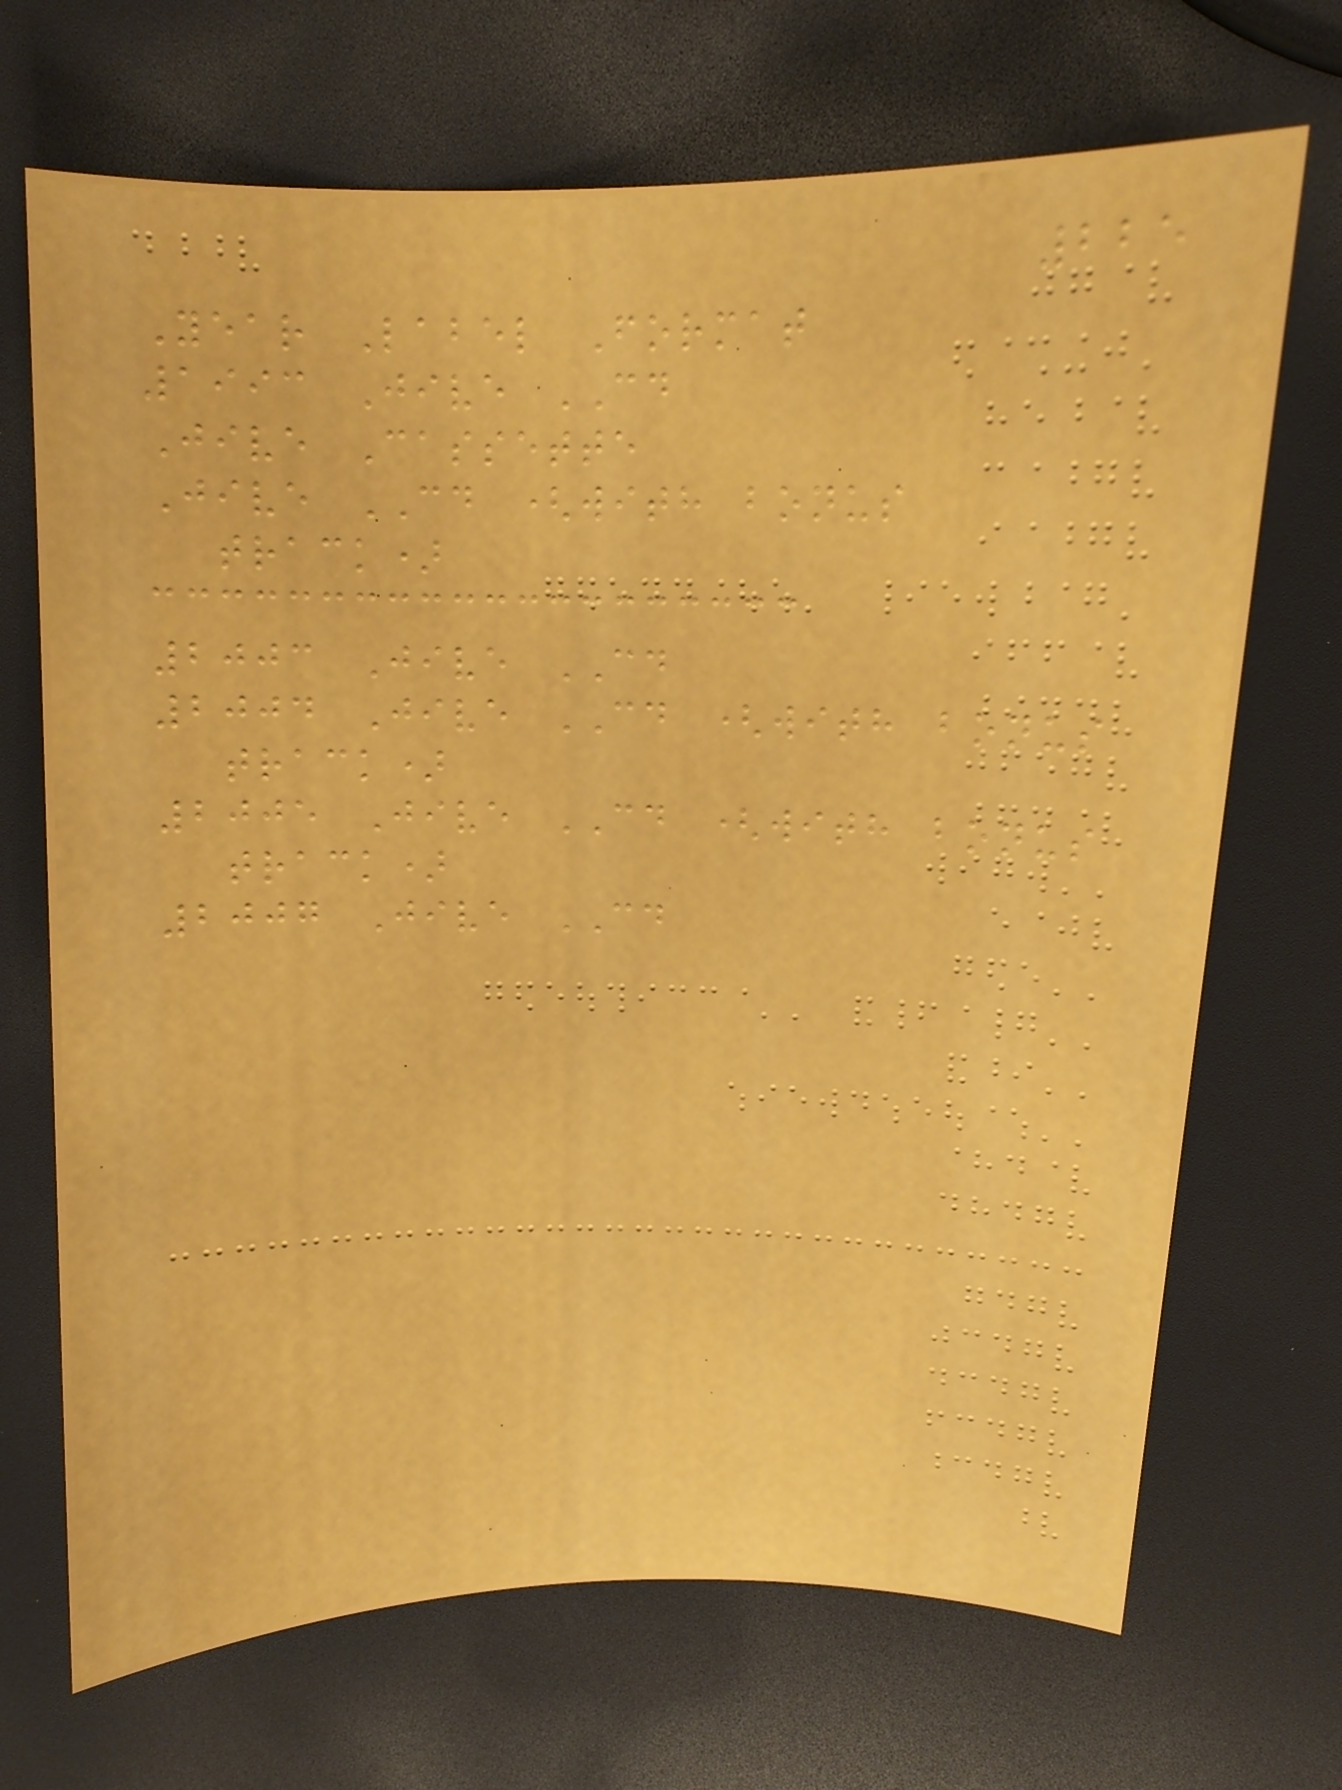225
Year Label Format
1993 Jive CD
Jive Cassette
Jive CD (with bonus
track)
2003 Jive CD
2004 Jive CD (with bonus
track)
2005 Jive CD (with bonus
track)
2007 Jive CD
